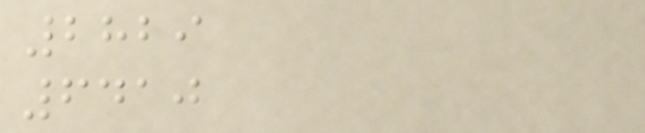2829
6410
